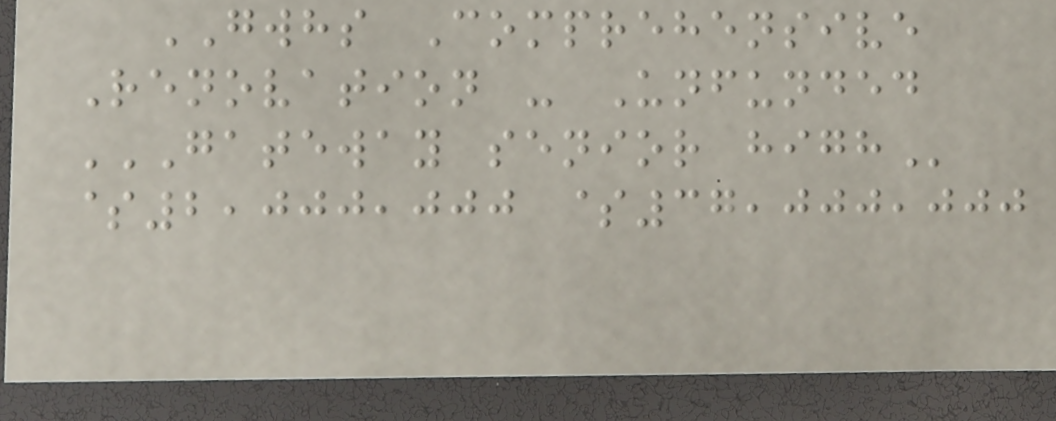GWHS Comprehensive
Renovation - Unfunded
GATEWAY SENIOR HIGH
$2,000,000 $37,000,000
